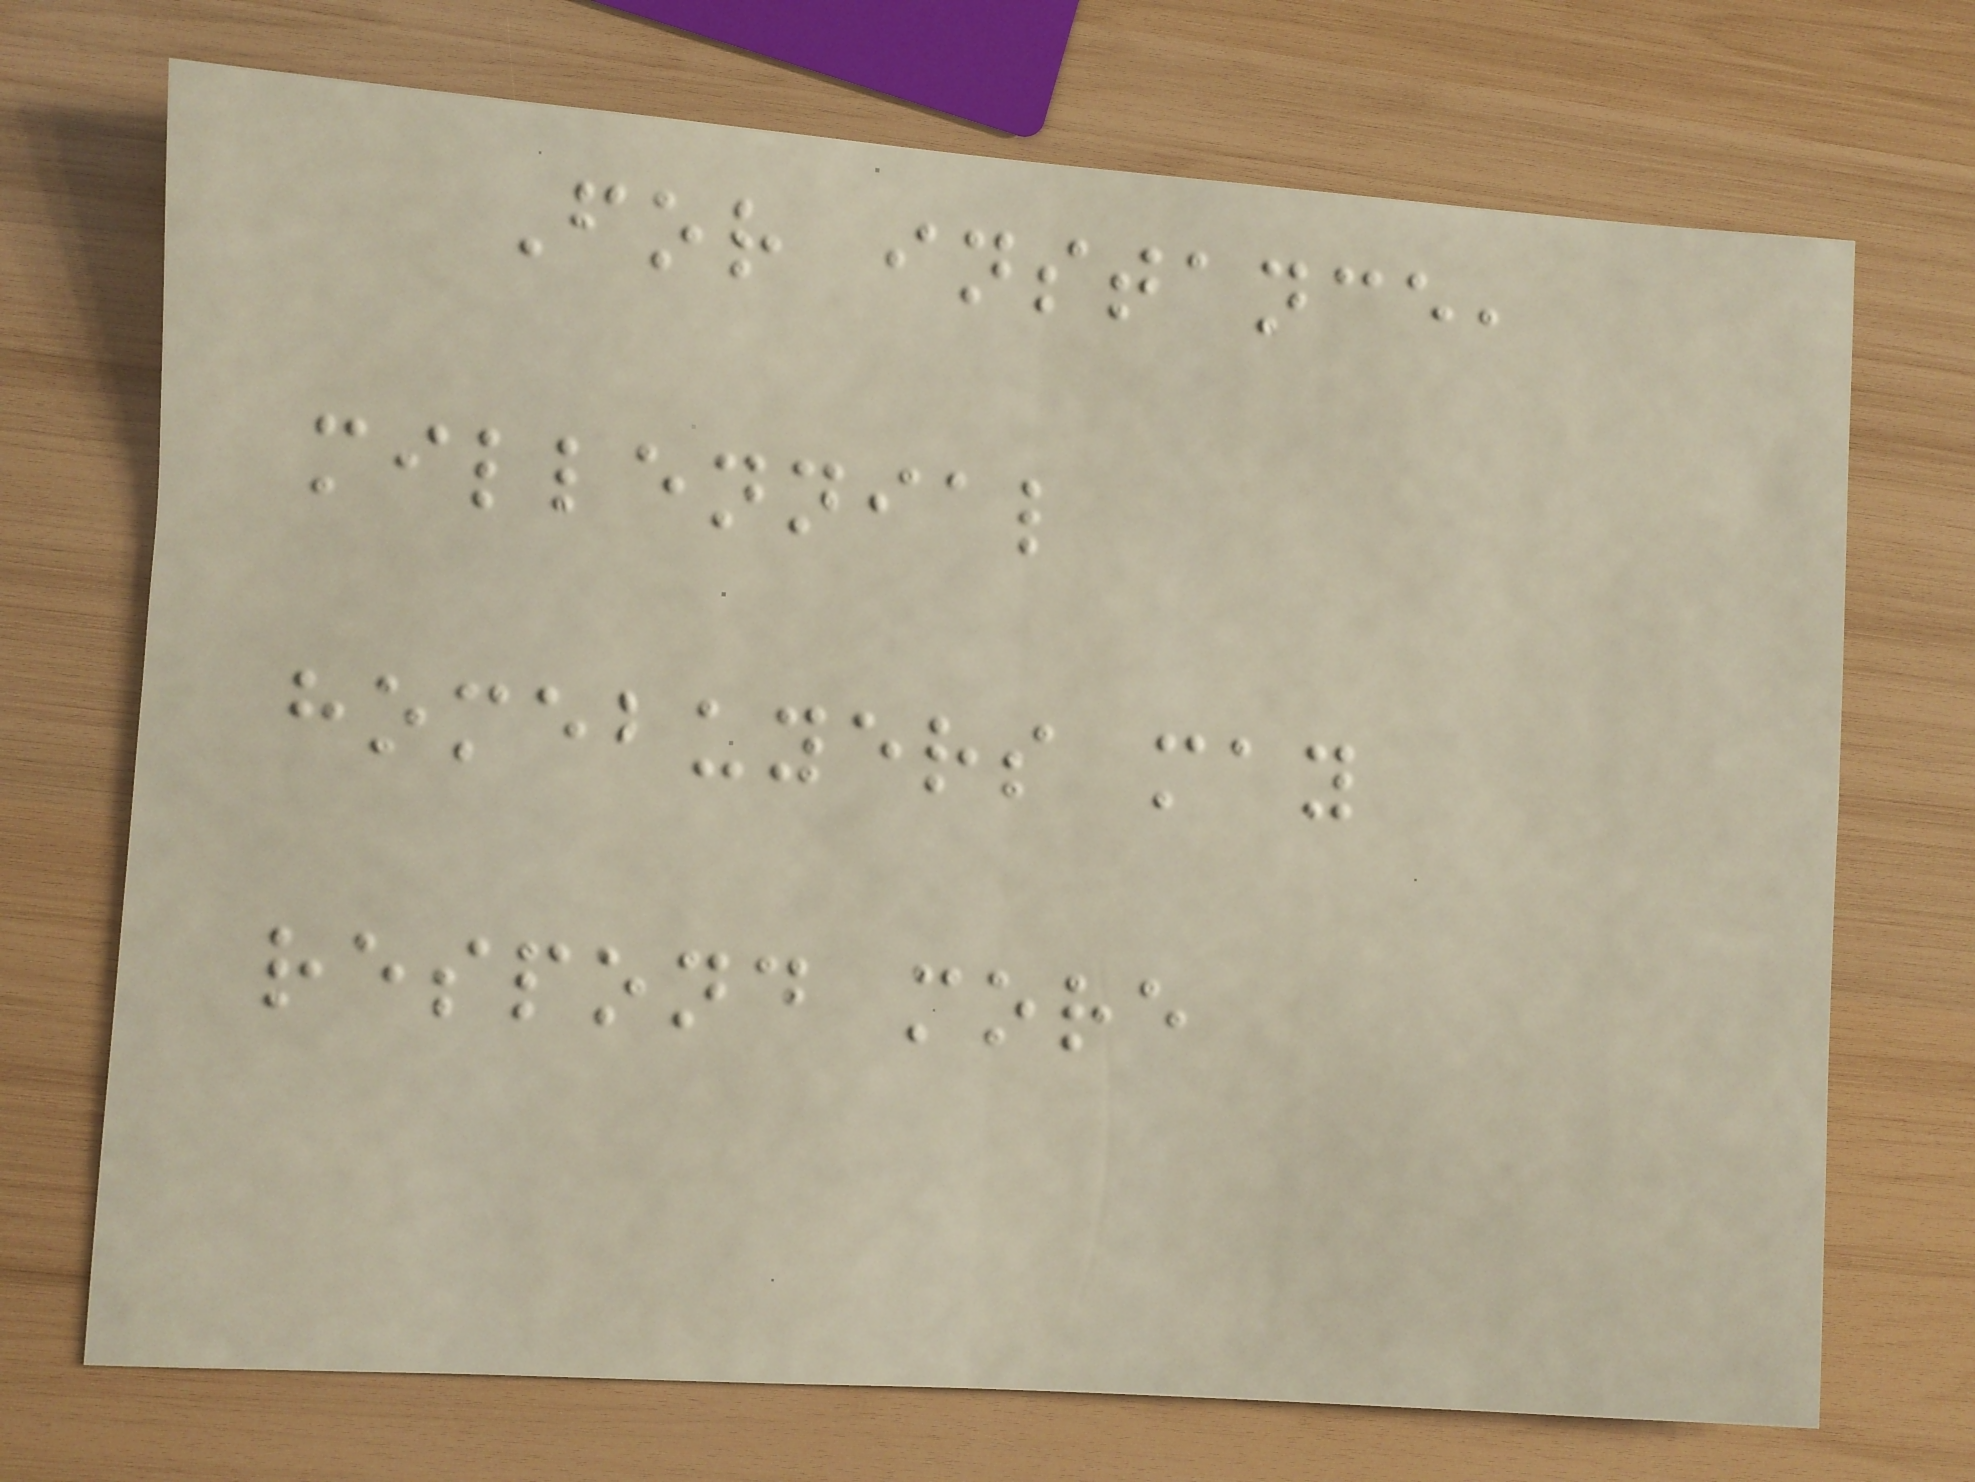For instance,
millennial
homebuyers may
respond more
